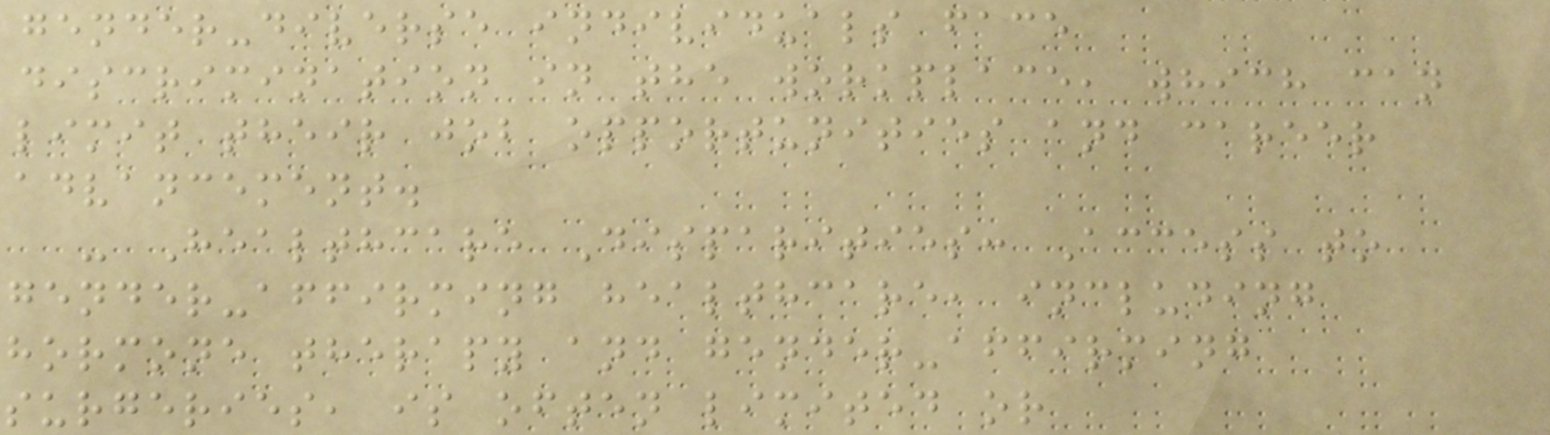gender-diverse individuals face
discrimination in the workplace, which can
limit their job opportunities and career
advancement.
- Healthcare Disparities: Access to
gender-affirming healthcare, including
hormone therapy and gender-affirming
surgeries, is often limited or
